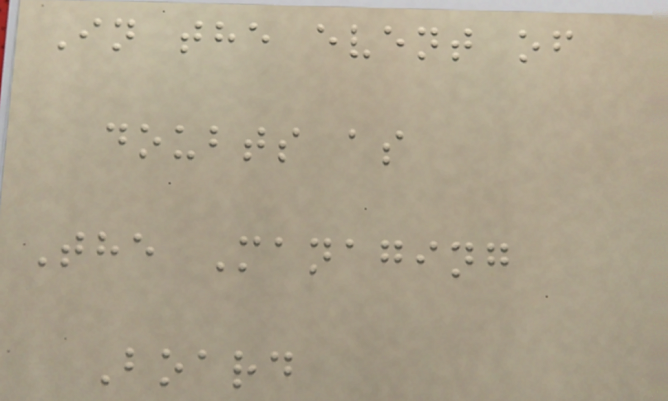In the event of
doubts as
The Managing
Board
